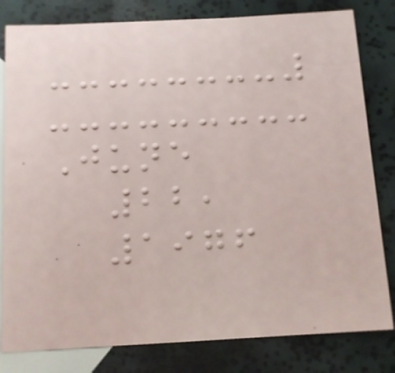June
22,
1976
